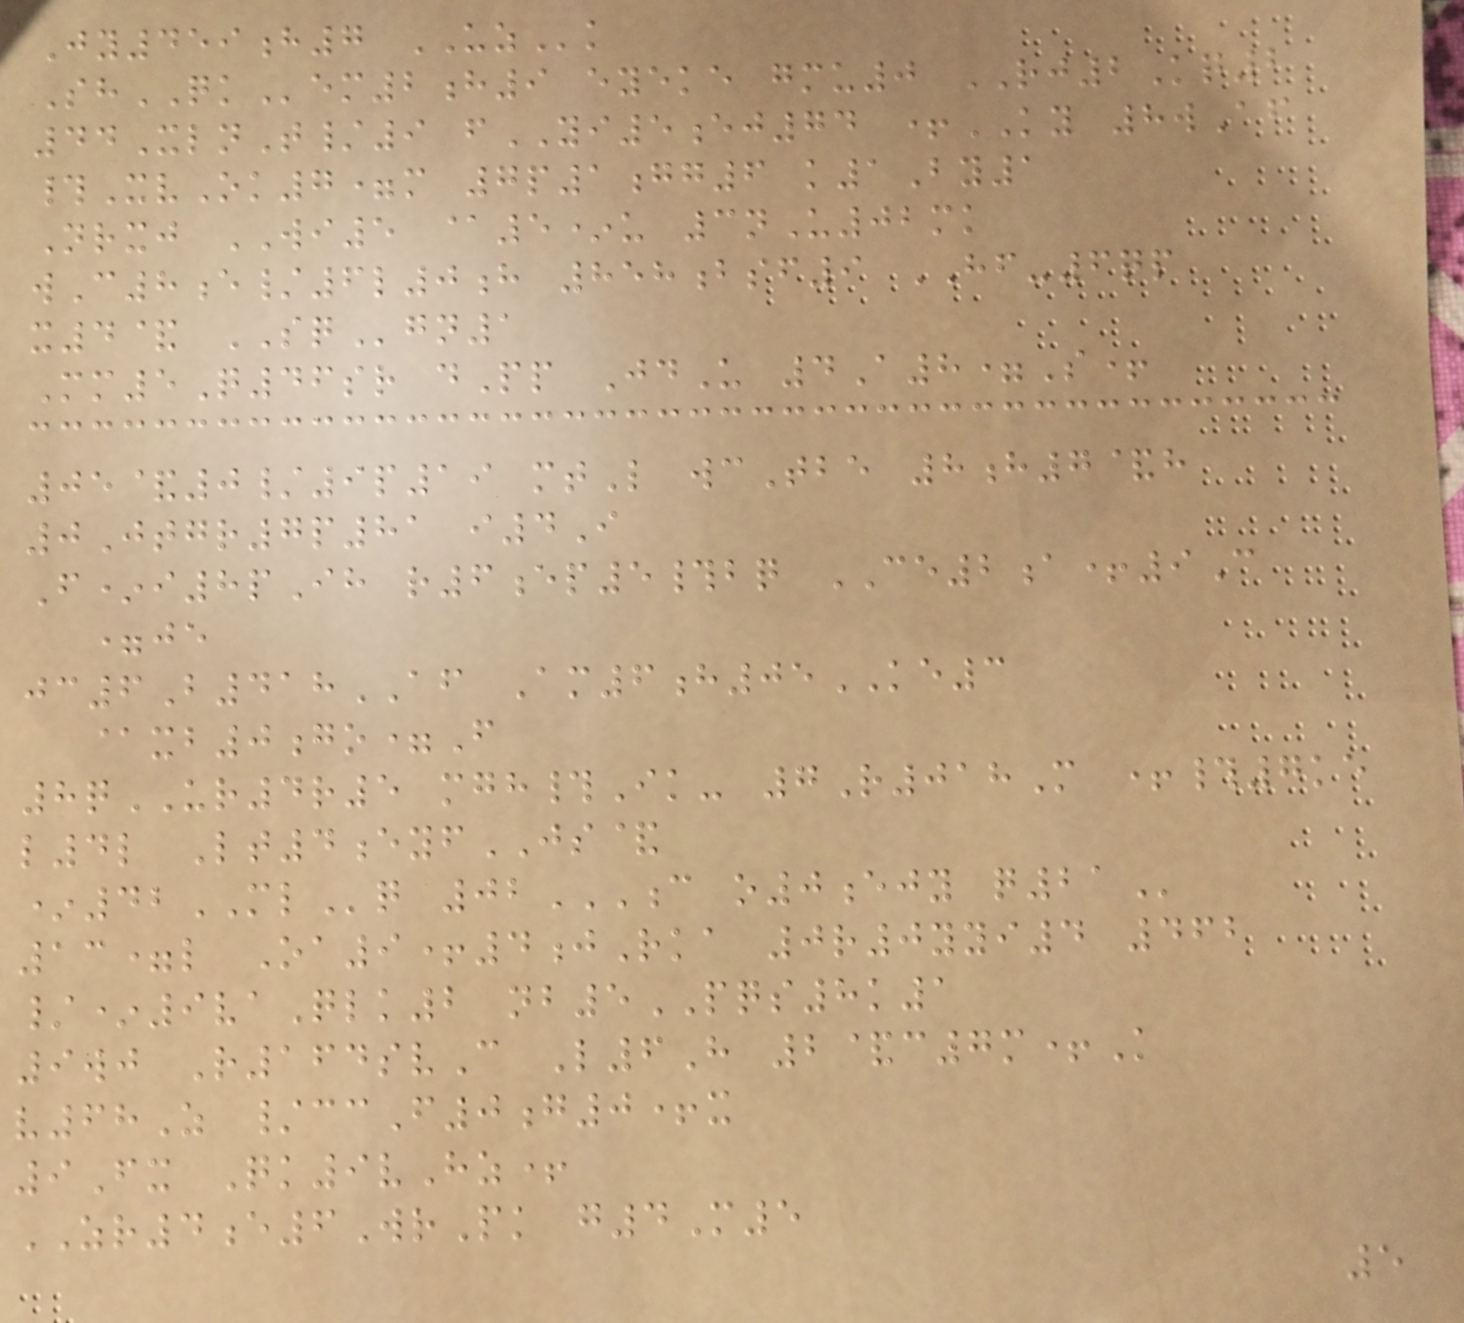Jy459h7 UZk
ShQKem2h9 eyeke gmu0 RJ2Kq2
44XlnT/9 fYI5ej74 +KY 8wAf
#XvOk7=m 7p1gg6 k1By1
Nrxj WI5 @5*u 3nU02mk
wC8e/6l0h 858bsf9 HF-6qp
x4& SQgn1
Mm5Q46sr dPp JdU 4A8=S+
05&0/9p19 mtL wcTbe 8h7&h
0Jtgr7p81 i4I
F*i8pIh r6ep5#bq CE2a+9C
=je
jc6B418AF Am6h05KE3
@xb0go=F
8qUR4r5 mgh#Ik- 7R018M +#7ke
l4l Lt4eyfJS&
*42MLq 02C O0EJY Q21
13=l Oa9+4jRka 0r0yyi4 462
/*9vaQlk2 nb5PQS8k1
9wj R164svC L6H 2&c7m+K
v68Z /ccF0g0+x
9Fx Qk9vHz+
ZR4e6WrPk g4M5
5
